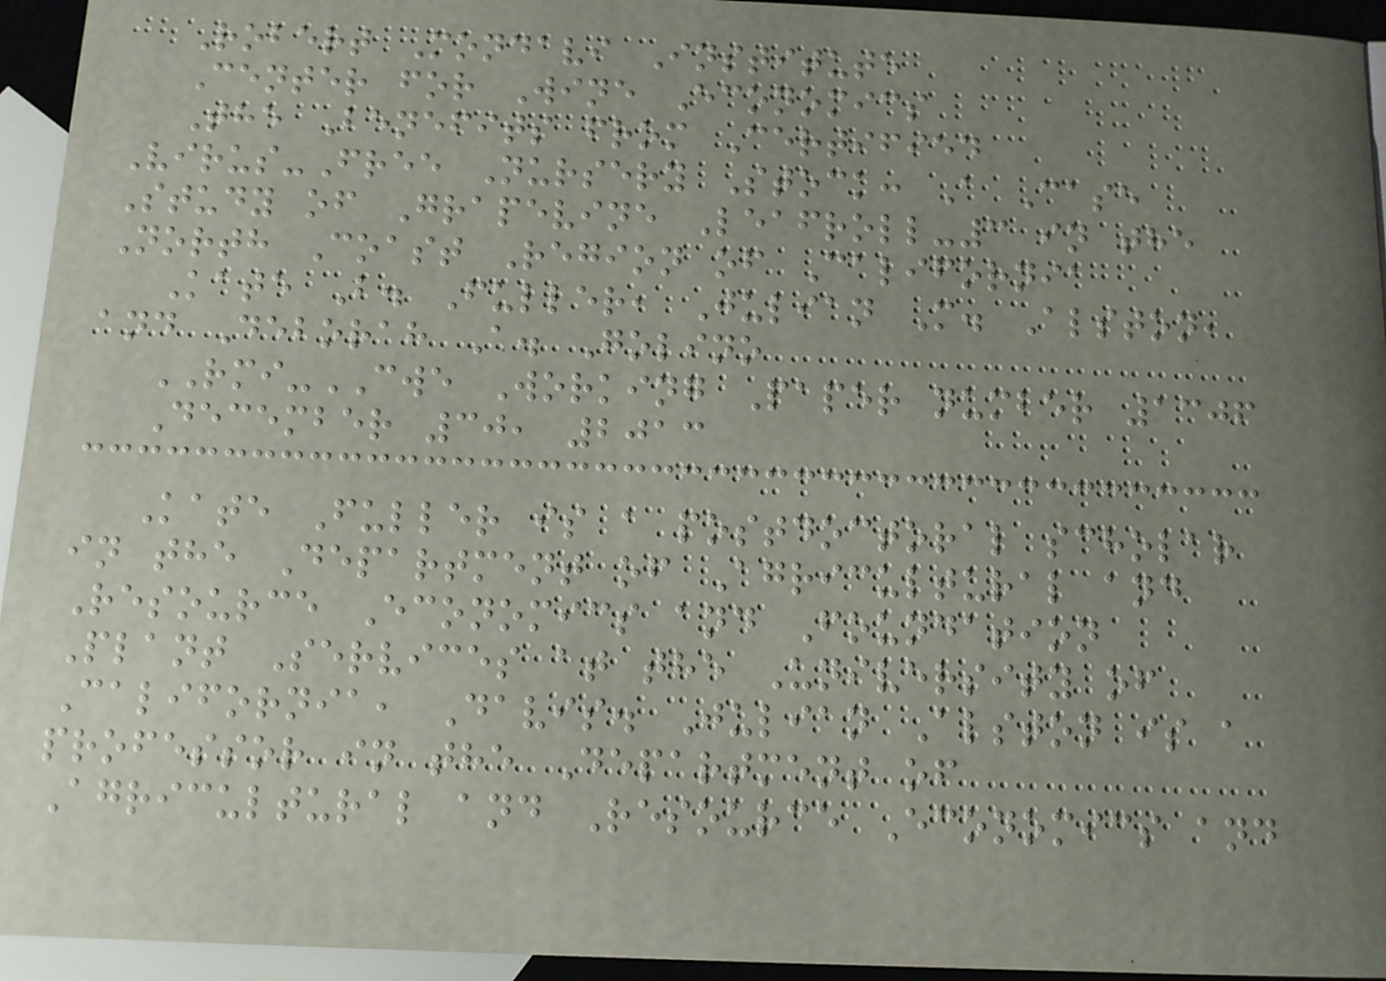Robert Mondavi Institute
Center for Wine Economics
The Benefits from Certified
Virus-Free Nursery Stock: A Case
Study of Grapevine Leafroll-3 in the
North Coast Region of California
Kate B. Fuller, Julian M. Alston,
and Deborah A. Golino
RMI-CWE Working Paper number 1306
December 30, 2013
Kate Fuller is a postdoctoral scholar
in the Department of Agricultural and
Resource Economics and Foundation
Plant Services at the University of
California, Davis. Julian Alston is a
professor in the Department of
Agricultural and Resource Economics and
